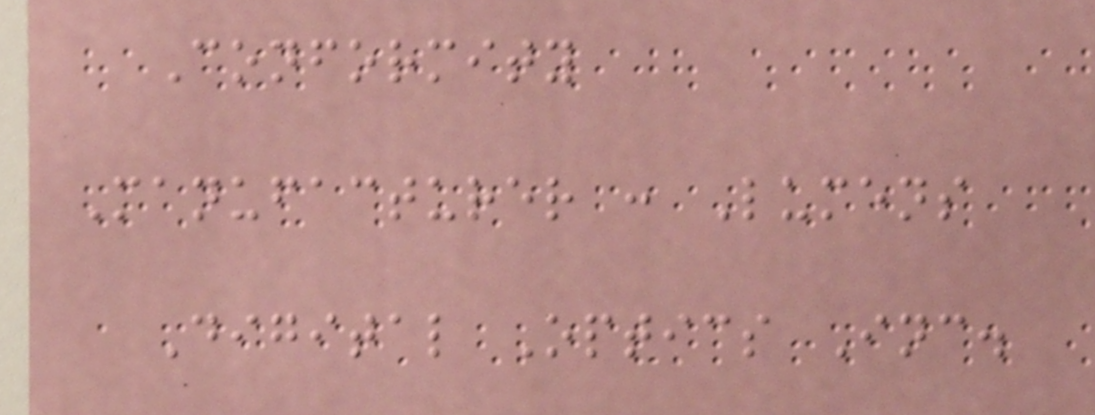Conformity
Manufacturer : Lumens
Digital Optics Inc.
